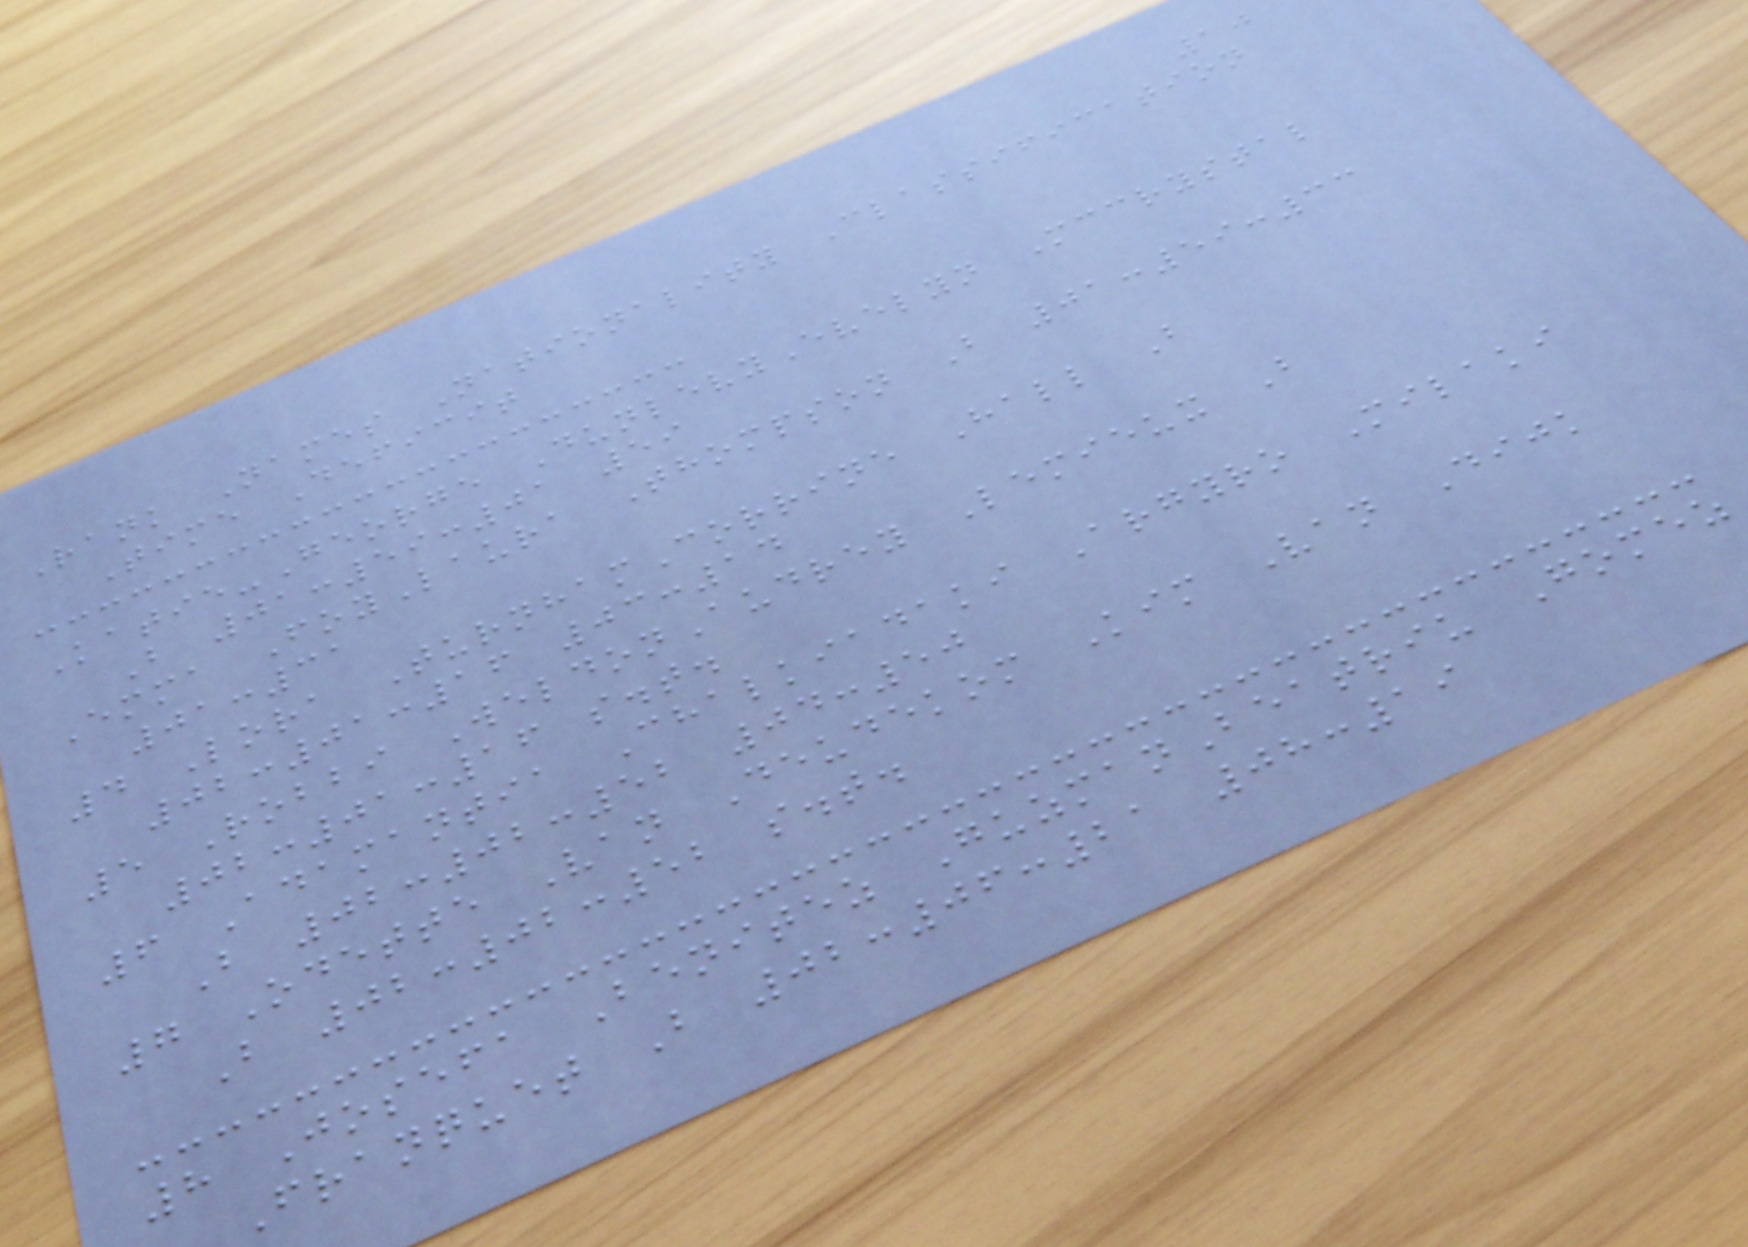10
Rank Names Nationality Classification
Time Deficit
Katie-George DunlevyEvelyn Mccrystal
B 01:59:01 59
Emma FoyLaura Thompson B 01:59:33
01:31
4 Lora TurnhamCorrine Hall B
02:01:16 03:14
5 Robbi WeldonAudrey Lemieux B
02:01:16 s.t.
6 Adamantia Chalkiadaki Argyro Milaki
B 02:02:52 04:50
7 Odette Van Deudekom Kim Van Dijk
B 02:02:52 s.t.
8 Josefa Benitez GuzmanBeatriu Gomez
Franquet B 02:06:21 08:19
